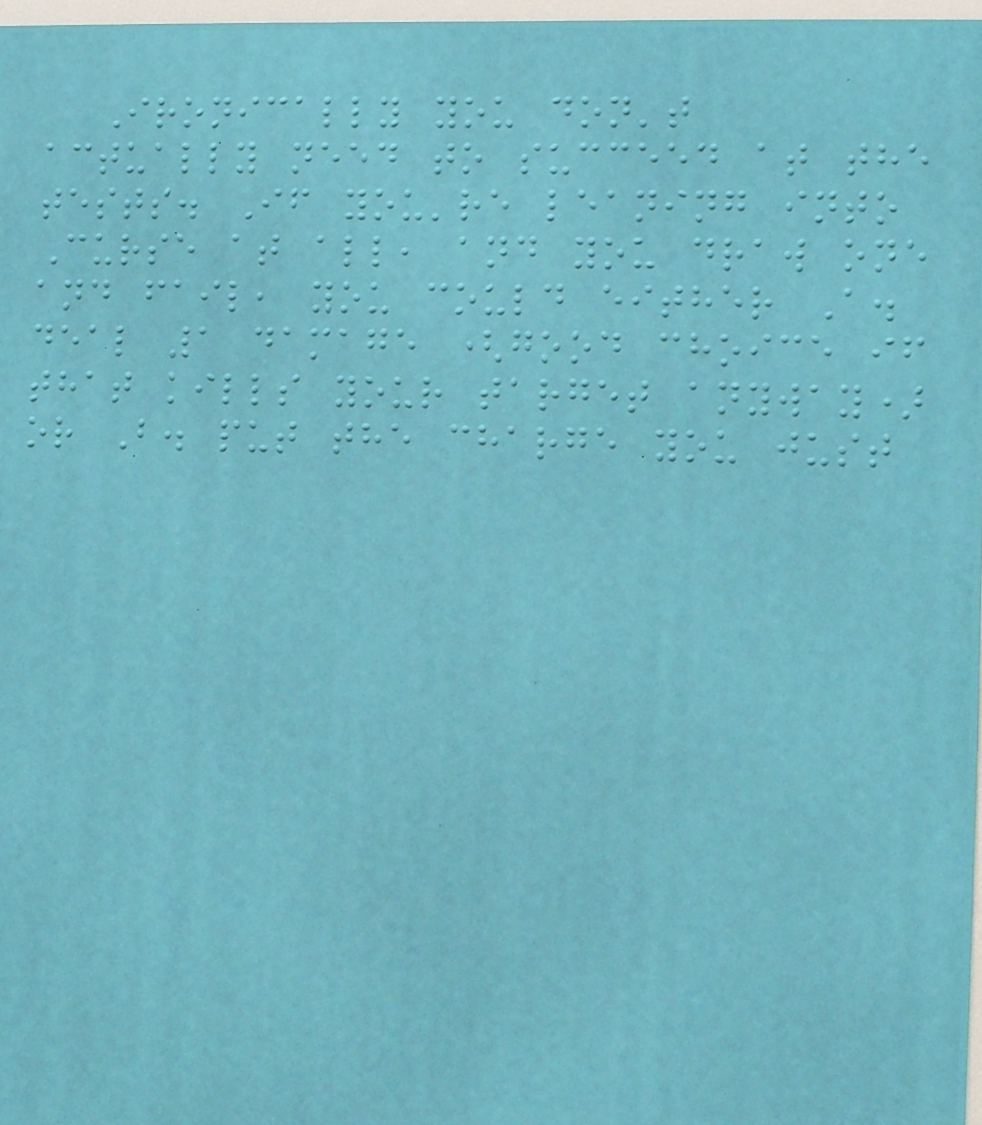Ironically you don't
actually need to succeed at the
tests. If you're leaning into
Curse at all, and you draw one
and fail, you could either A.
deal 1 damage (good choice if
that kills your target anyway)
or B. put the charge you just
